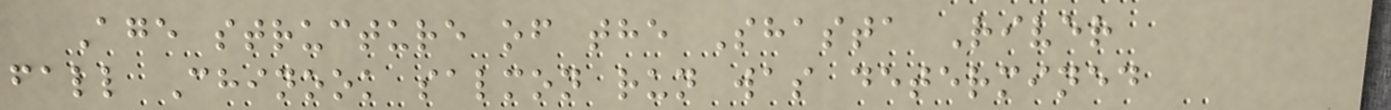Age structure of the Shasta River
fall Chinook salmon run was determined
